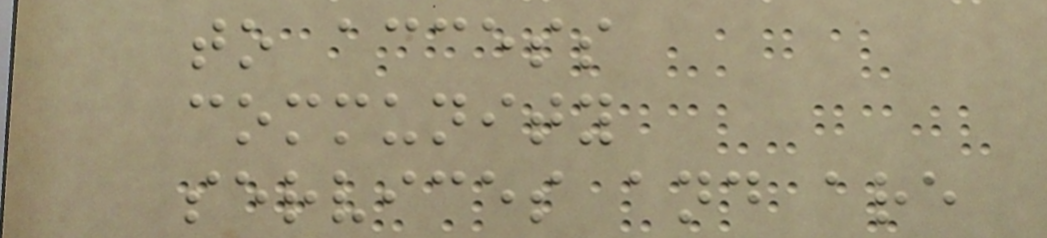to access
community
services and are
